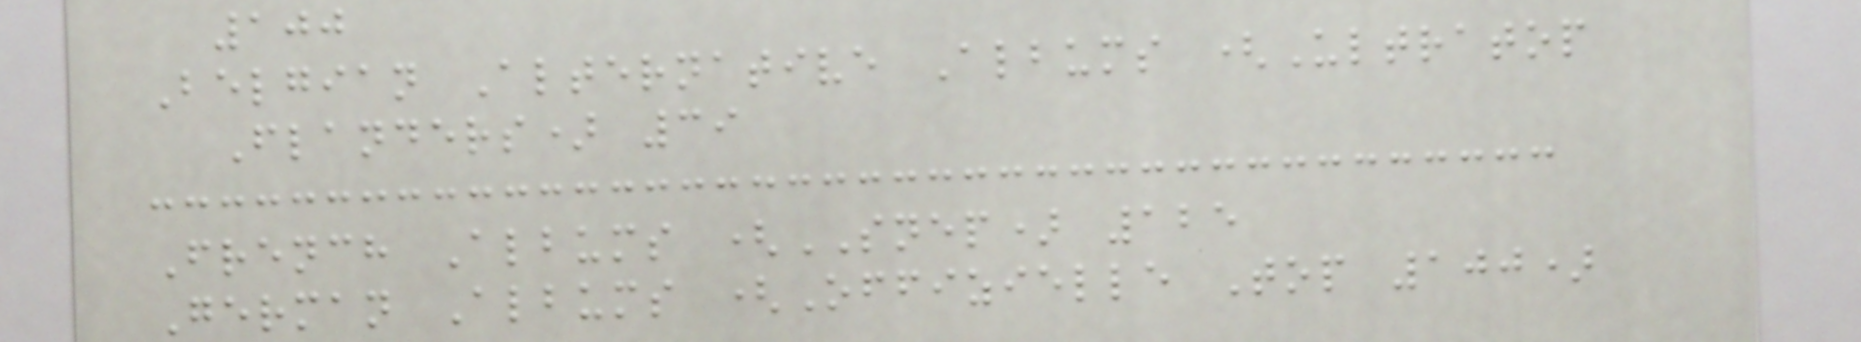100
Belgian Alternative Albums (Ultratop
Flanders) 39
French Albums (SNEP) 125
German Albums (Offizielle Top 100)
